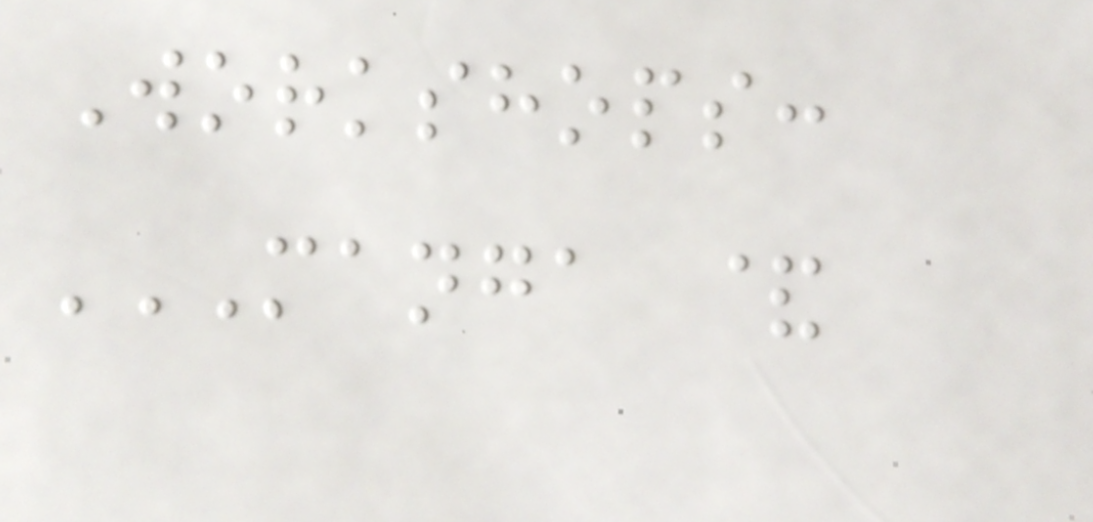Workshops:
MANGA &
